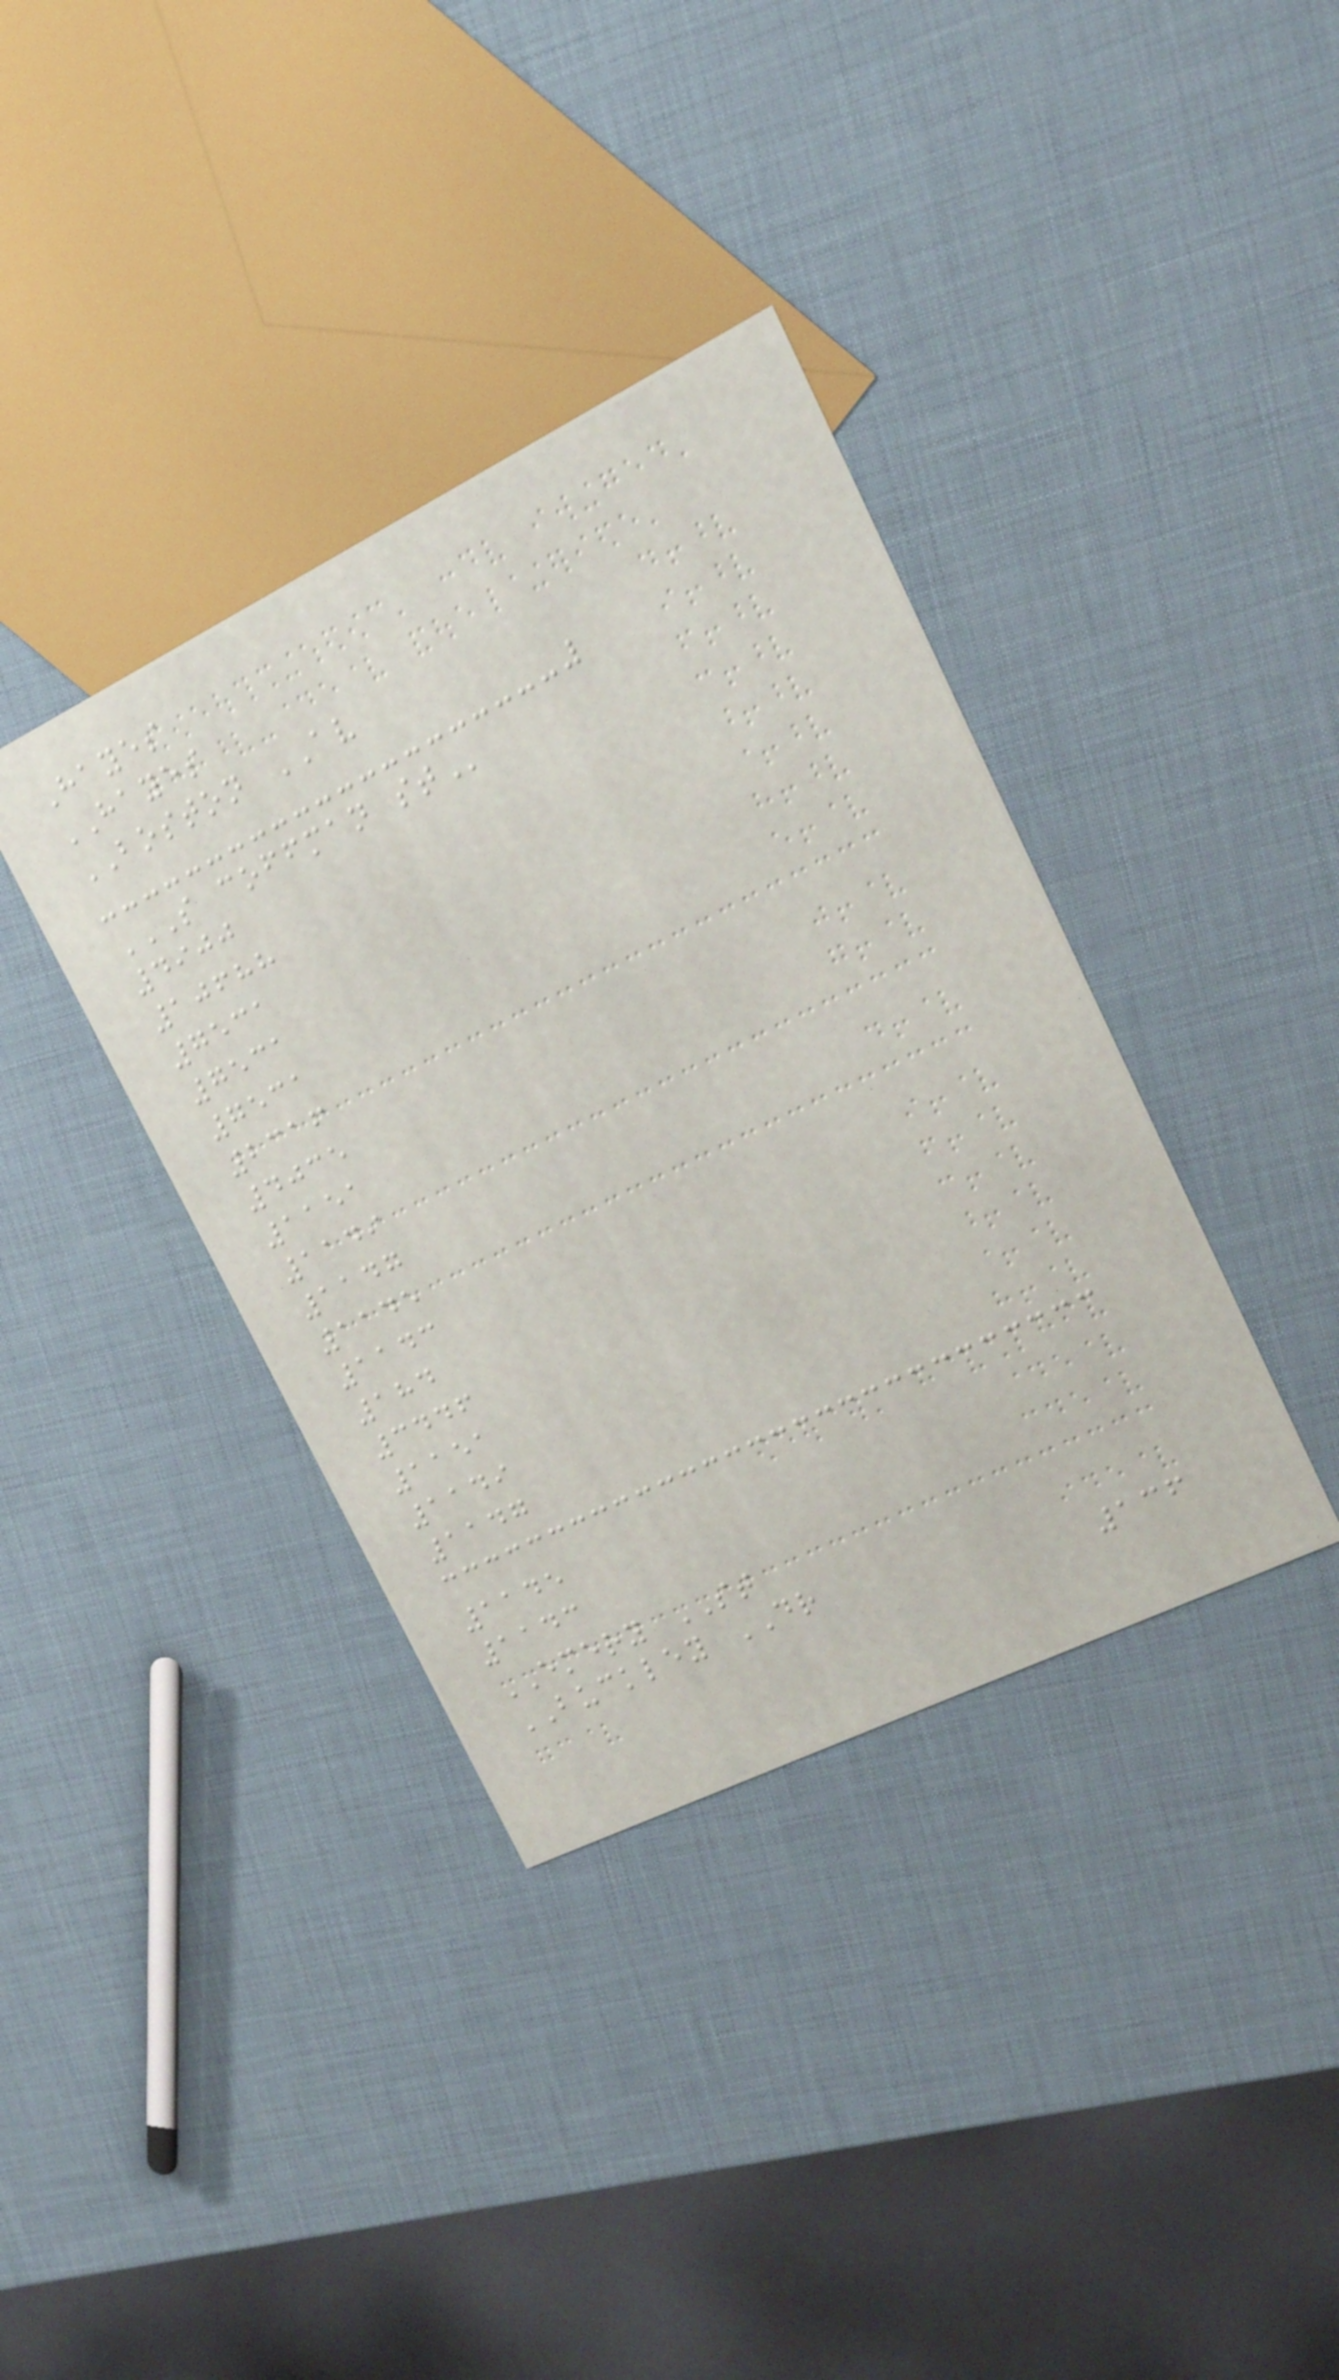Hayes
HAYES
BOSTON AV
S COFFMAN ST
4900
10688
7531
7531
7531
2316
4035
1151
1149
1147
1145
1143
184
3446
1151
1149
1147
1145
1143
EMERY ST
BUCKLEY DR
136
